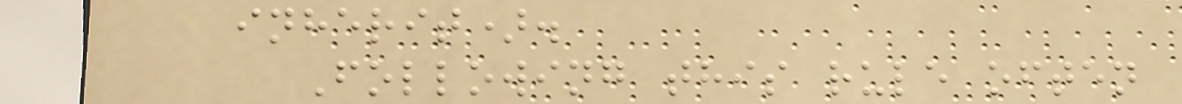inherit).
Following this rule often
